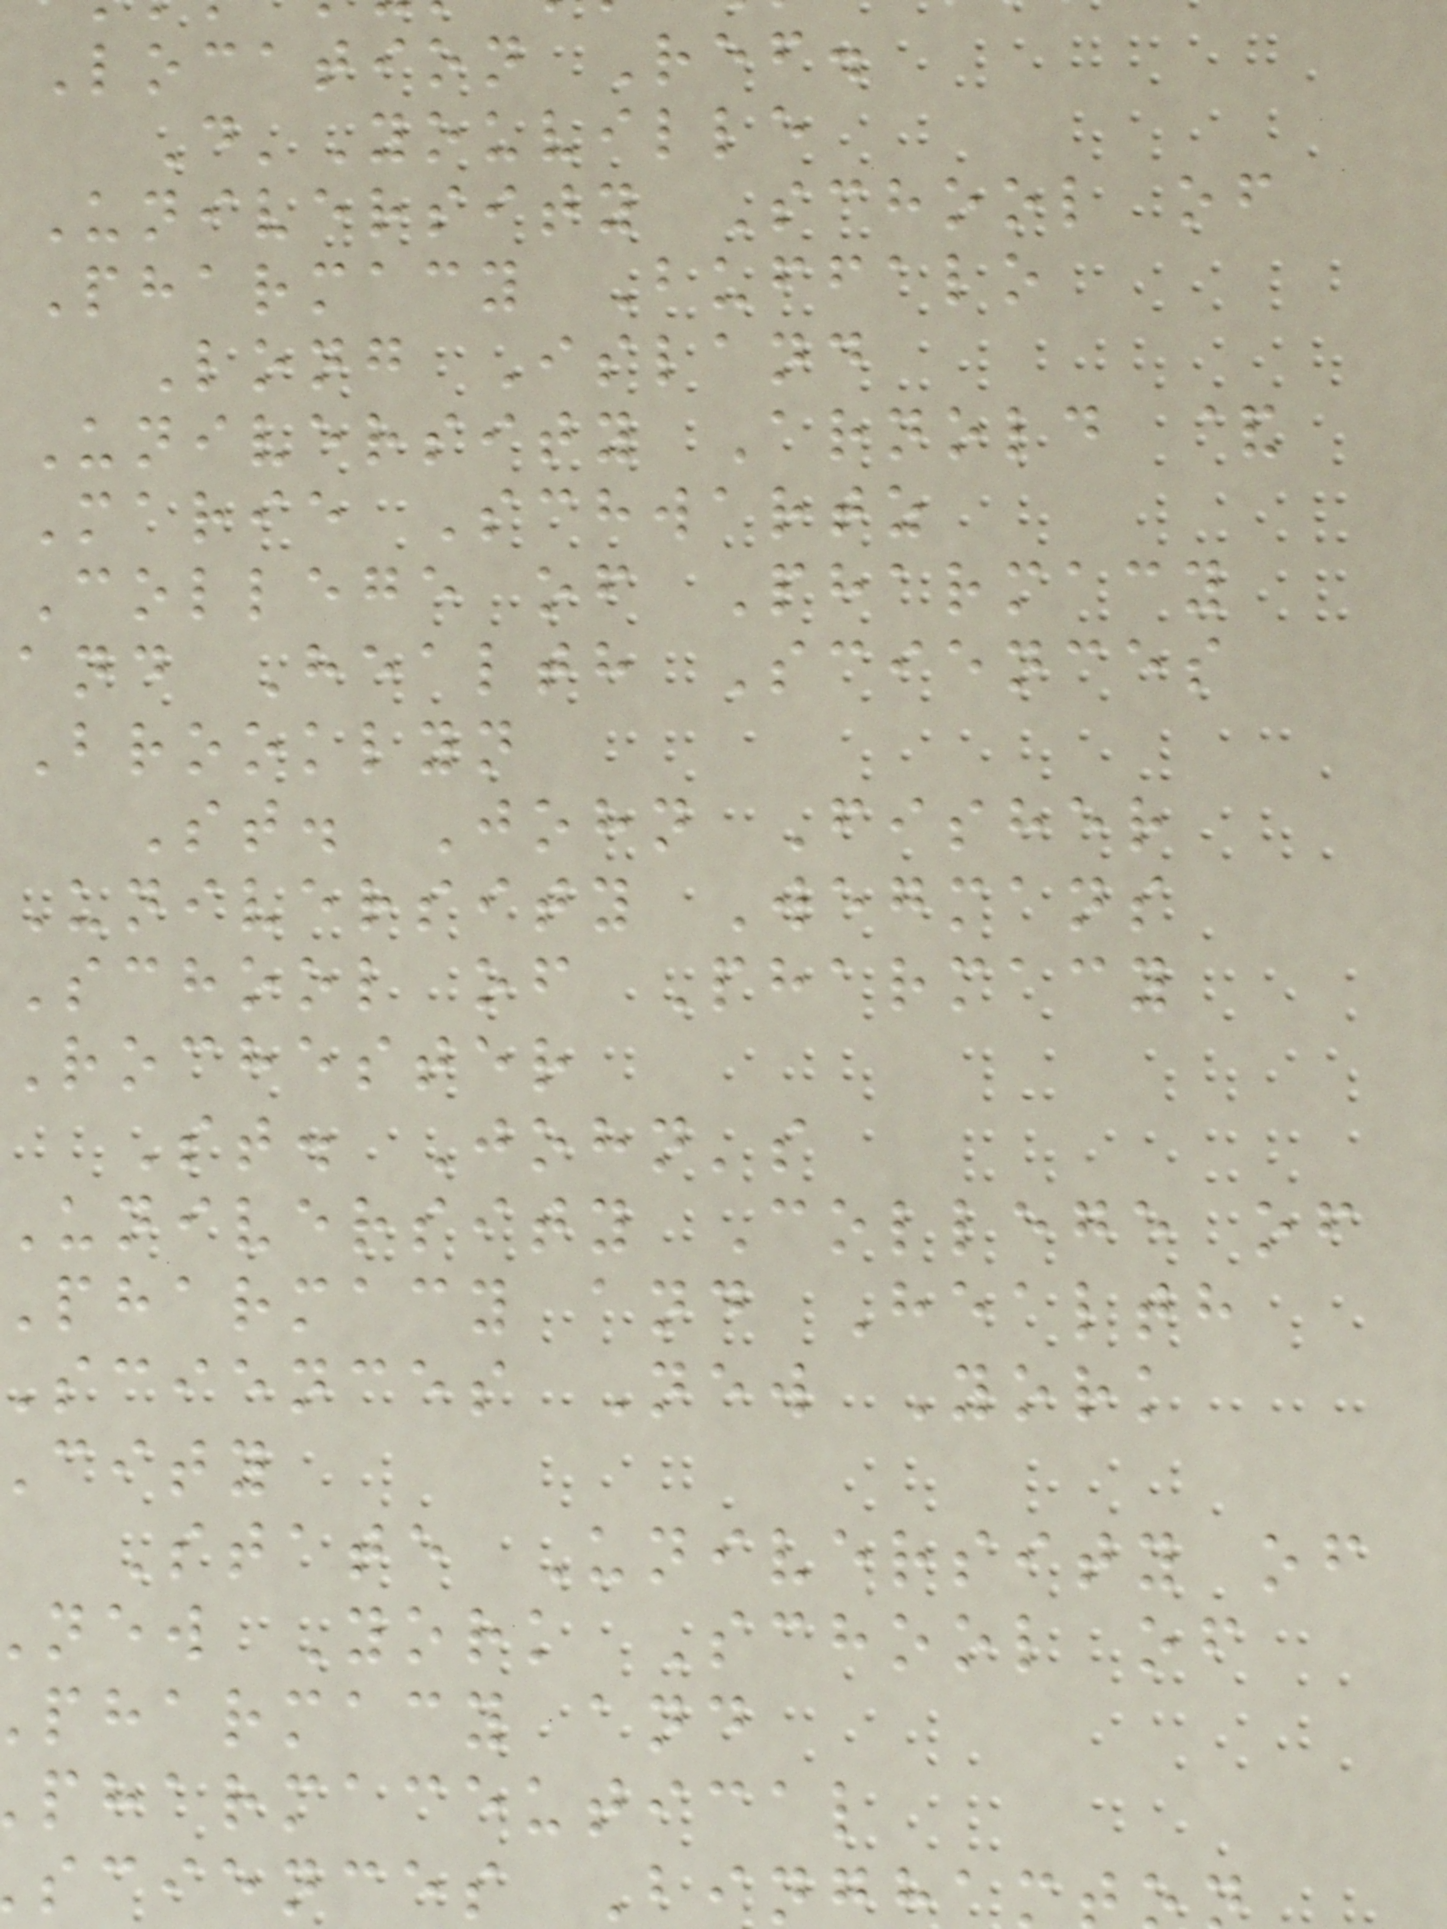Location Ref.
D'Youville
University School of
Pharmacy Buffalo
Long Island
University Arnold &
Marie Schwartz
College of Pharmacy
and Health Sciences
Brooklyn
St. John Fisher
University Wegmans
School of Pharmacy
Rochester
St. John's
university College of
pharmacy and Health
sciences New York
city
State University of
new York School of
pharmacy and
pharmaceutical
sciences Bingha
